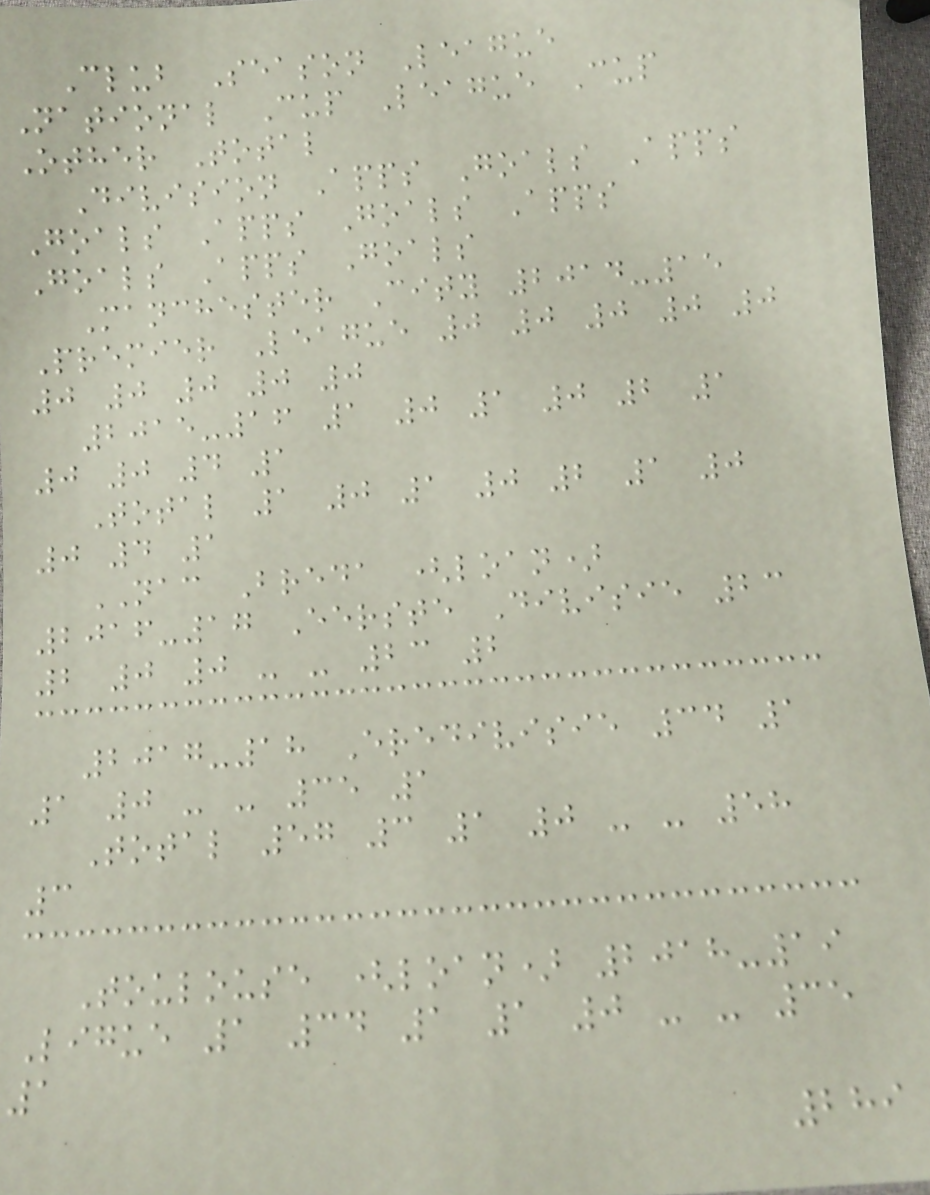Club Season League
National Cup League Cup
Other Total
Division Apps Goals Apps
Goals Apps Goals Apps
Goals Apps Goals
Manchester City 2014-15
Premier League 0 0 0 0 0
0 0 0 0 0
2015-16 1 0 1 0 2 1
0 0 4 1
Total 1 0 1 0 2 1 0
0 4 1
NAC Breda (loan)
2016-17 Eerste Divisie 23
2 0 0 - - 23 2
2017-18 Eredivisie 34 1
1 0 - - 35 1
Total 57 3 1 0 - - 58
3
Toulouse (loan) 2018-19
Ligue 1 34 1 1 0 - - 35
1
289
